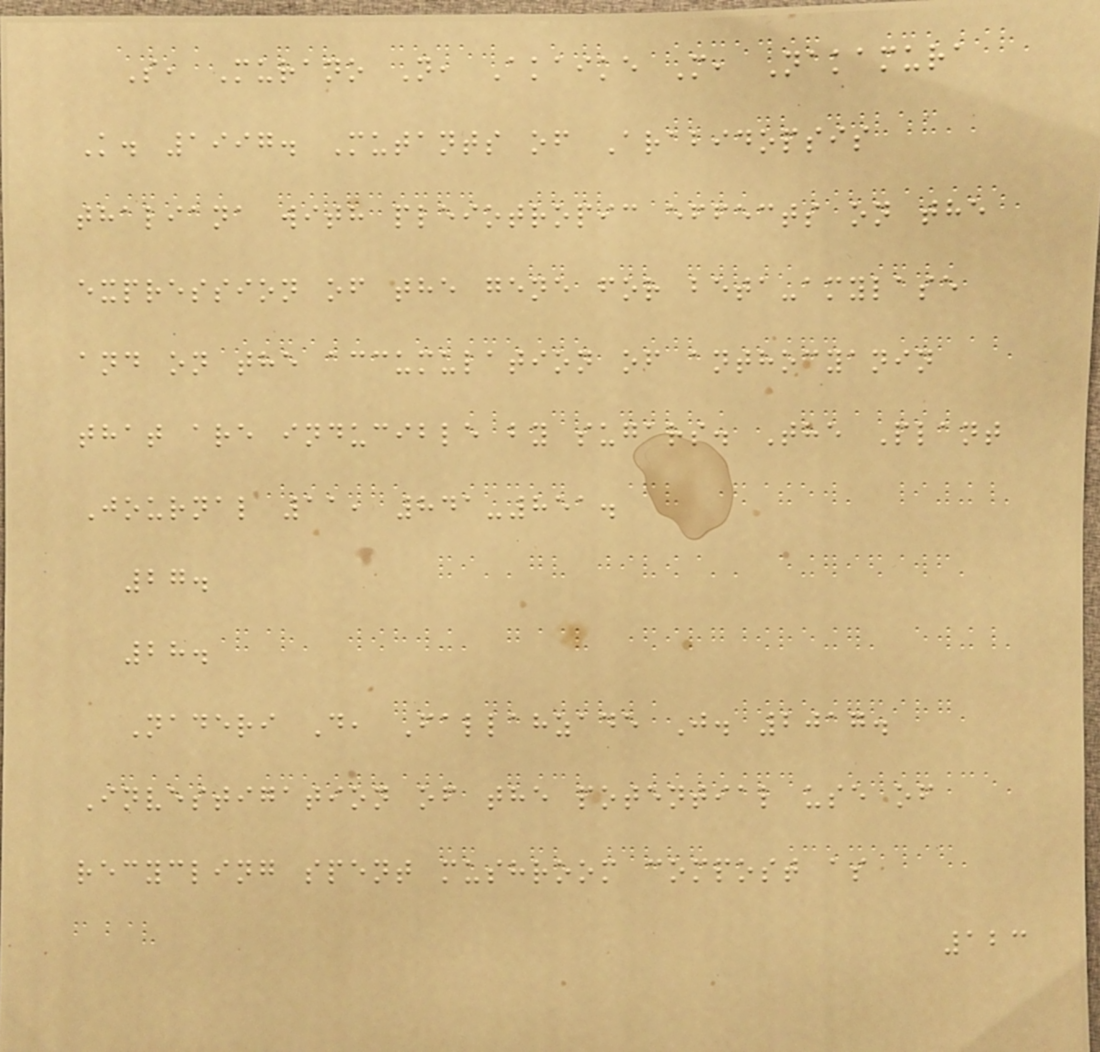S, Murano N, Akaike M, Nakamura
K. 1997. Mutants of Arabidopsis
thaliana with pleiotropic effects on the
expression of the gene for beta-amylase
and on the accumulation of anthocyanin
that are inducible by sugars. The Plant
Journal 11, 841-851.
27.
28.
Naderi D, Fallahzade J. 2017.
Investigation of the potential use of
recycling spent mushroom compost as
123
